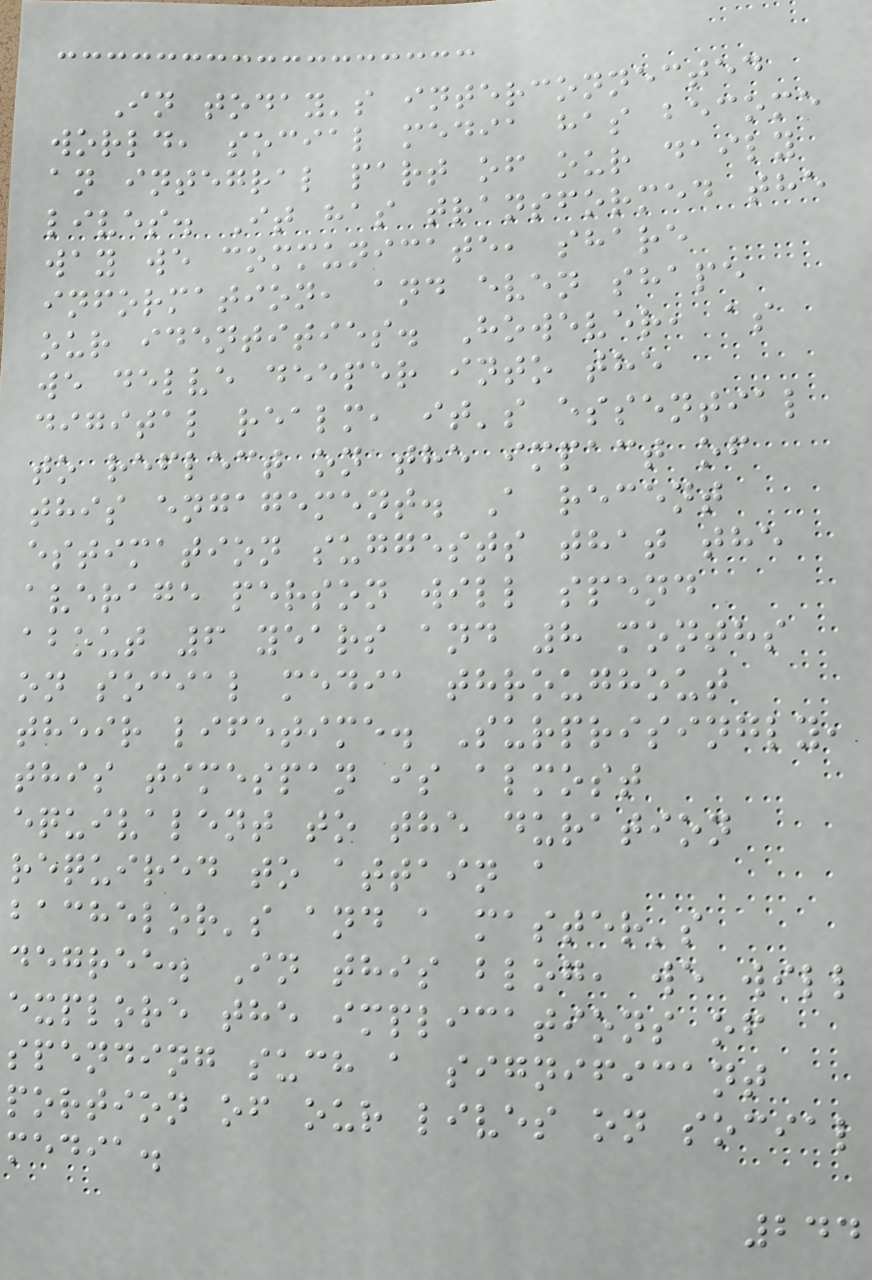In today's interconnected
world, social media has become
an integral part of our daily
lives. It has transformed the
way we communicate, share
information, and even shape
our identities. However, as
we delve deeper into the
digital realm, it's essential
to reflect on the impact of
this engagement. A recent
estimation suggests that the
average person will spend
about 6 years and 8 months
on social media throughout
their lifetime. Surprisingly,
this timespan is almost
equivalent to the duration
required to attain a
bachelor's and a master's
degree. In this blog, we will
explore the implications of
spending such a significant
portion of our lives on social
media.
244
